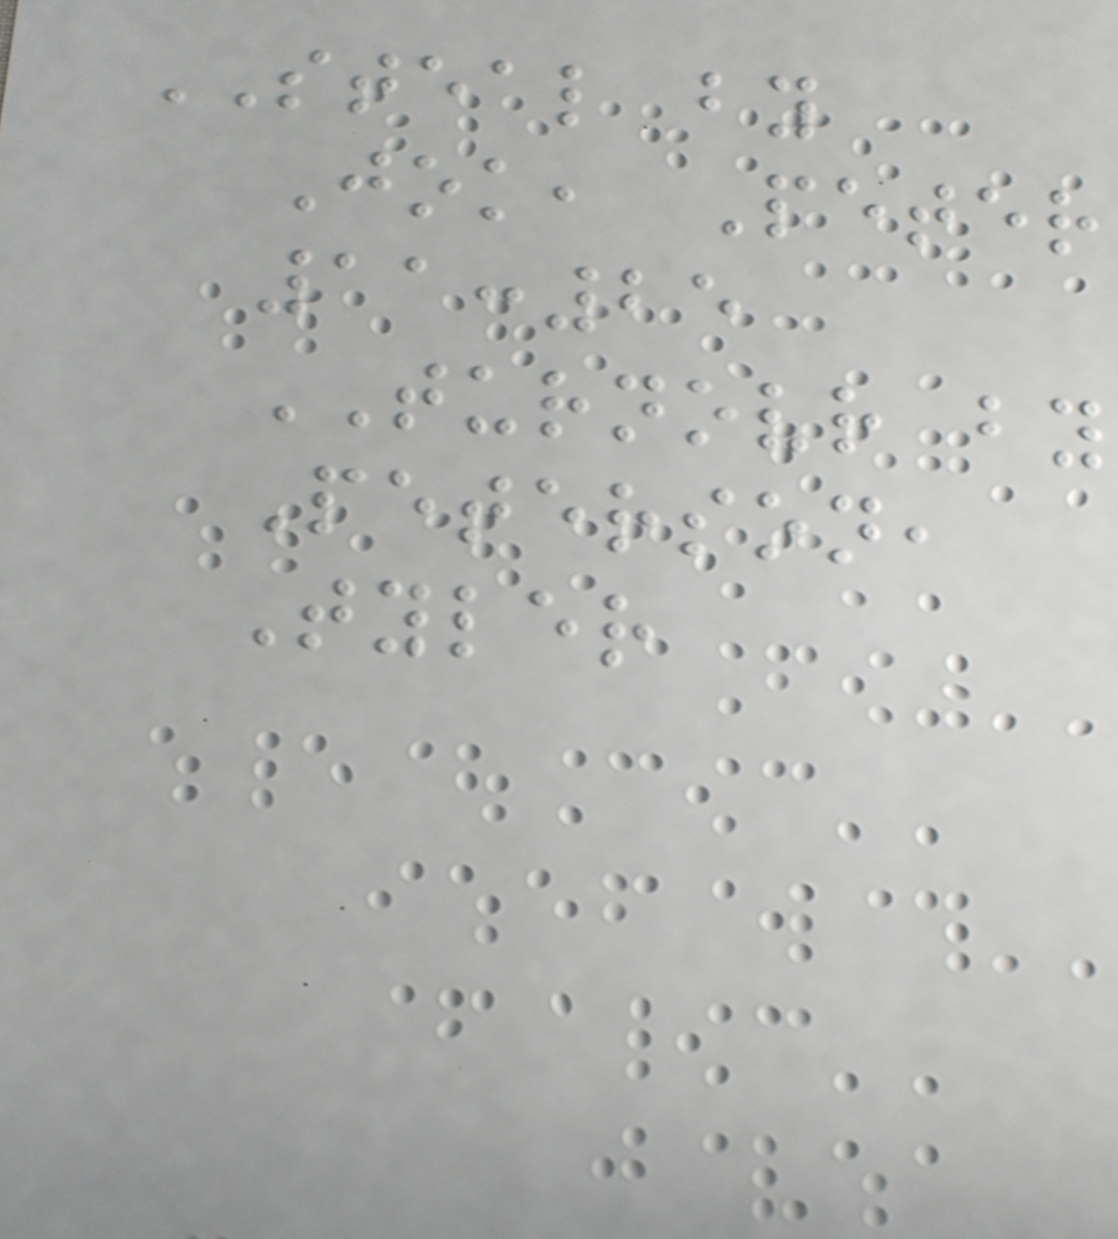STEAL by
Jok, Peter
11:25
TURNOVR by
Peterson,
Tyler
